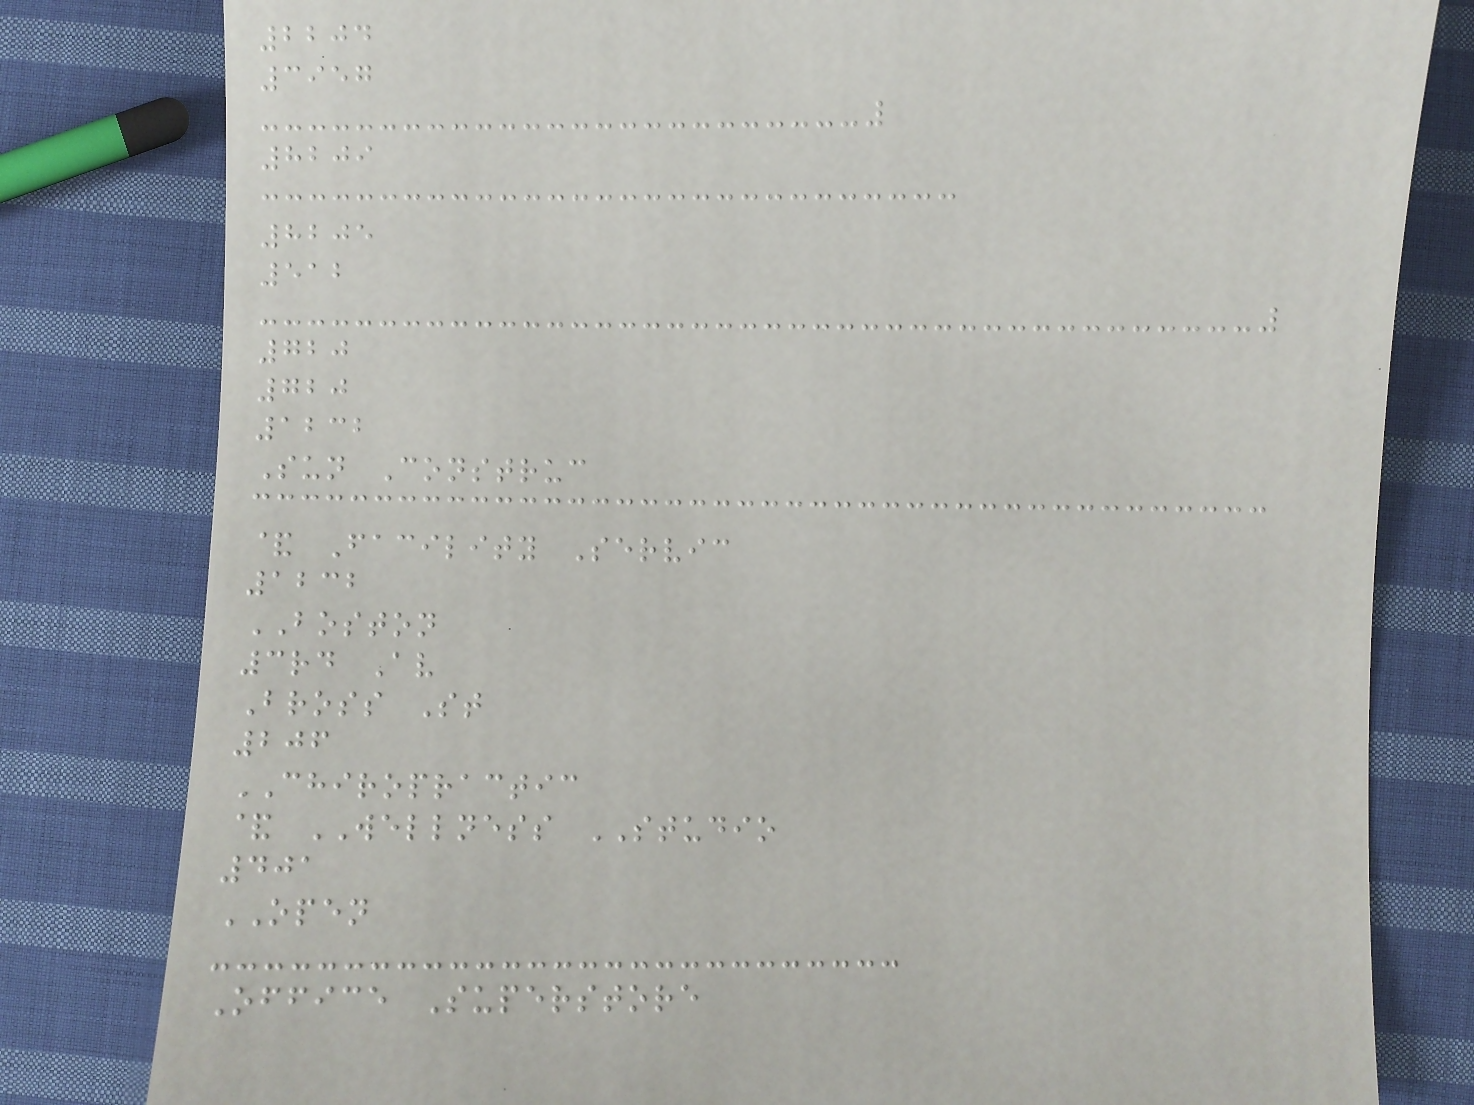2204
3957
8209
8205
512
720
720
1232
Sun Construc
& Facility Servic
1232
BOSTON
3rd Av
Bross St
206
CHIROPRACTIC
& WELLNESS STUDIO
401
OPEN
Office Superstore
